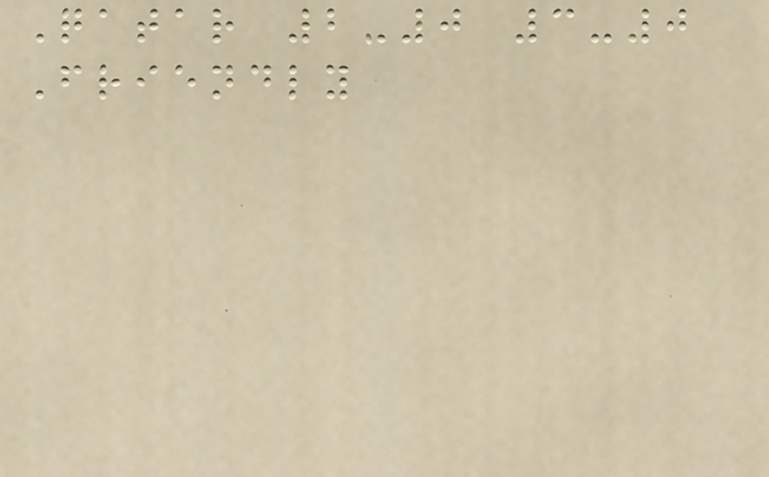Qatar 2-0 3-0
Friendly
